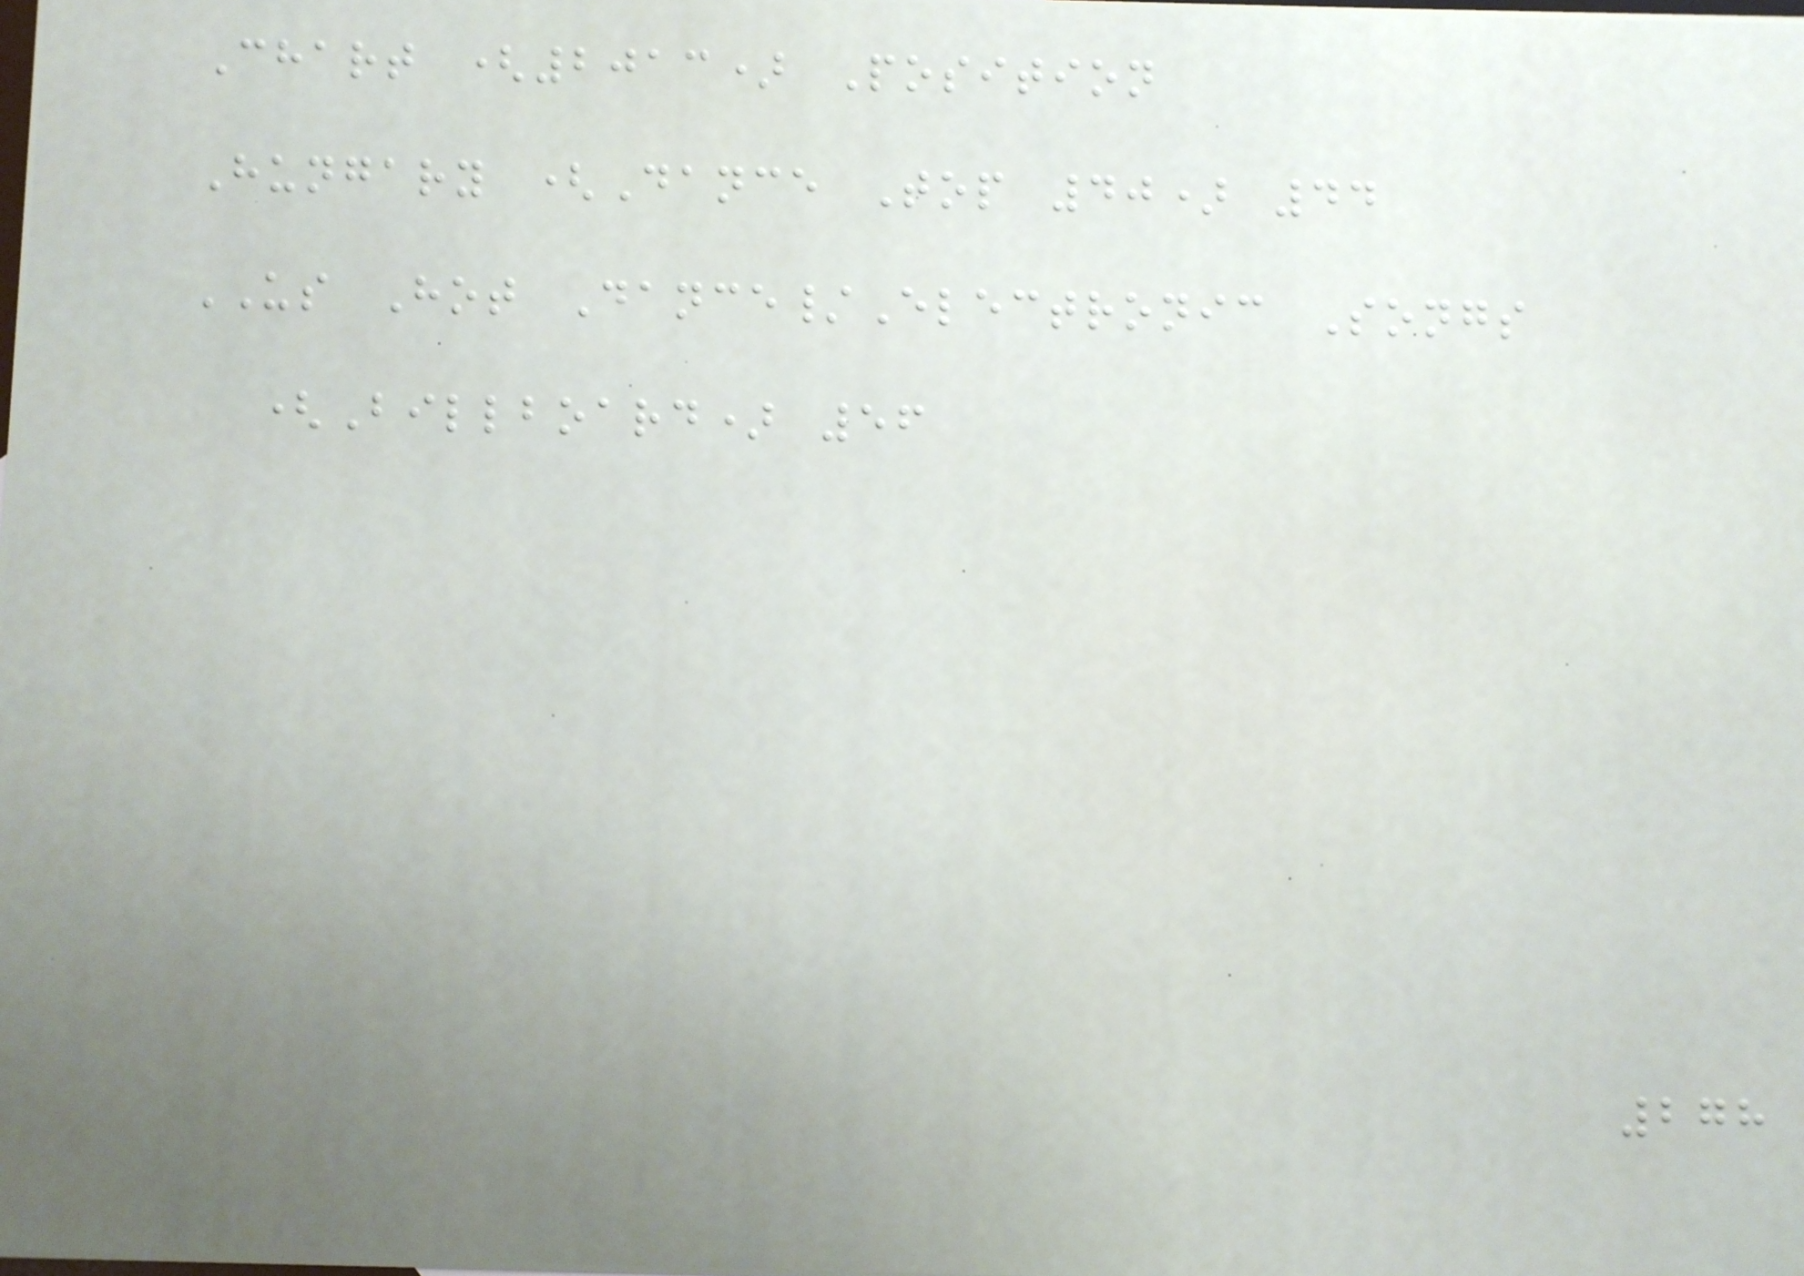Chart (2013) Position
Hungary (Dance Top 40) 44
US Hot Dance/Electronic Songs
(Billboard) 56
278
